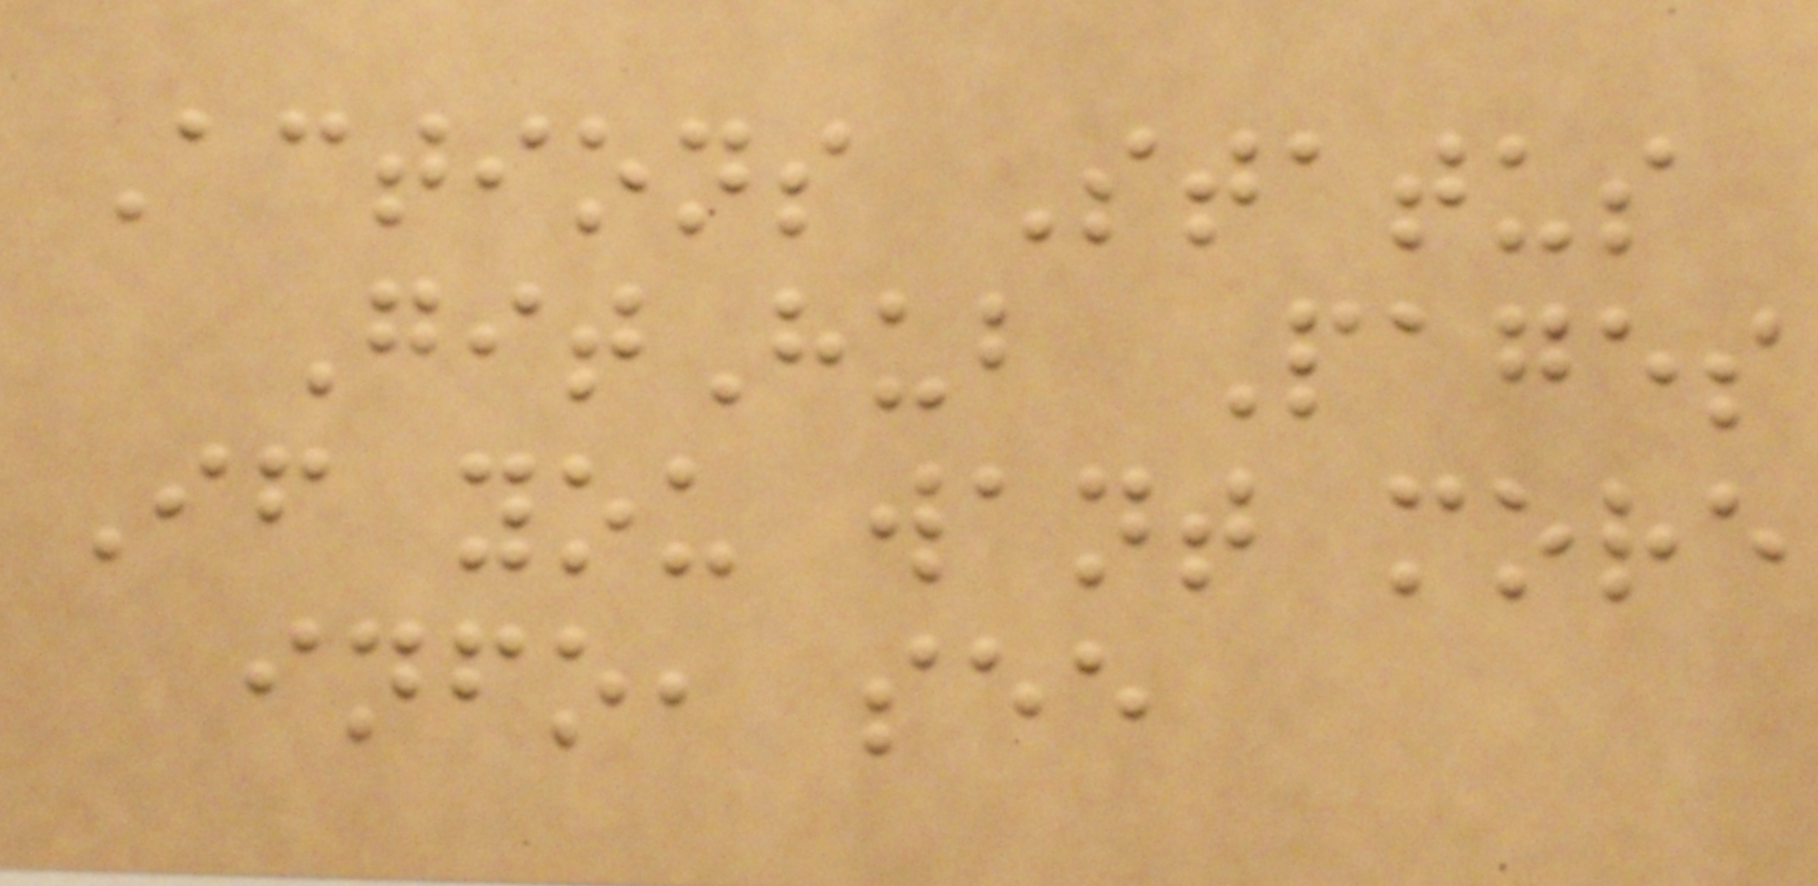Actions Status
GitHub Pages
If you want more
info, see
